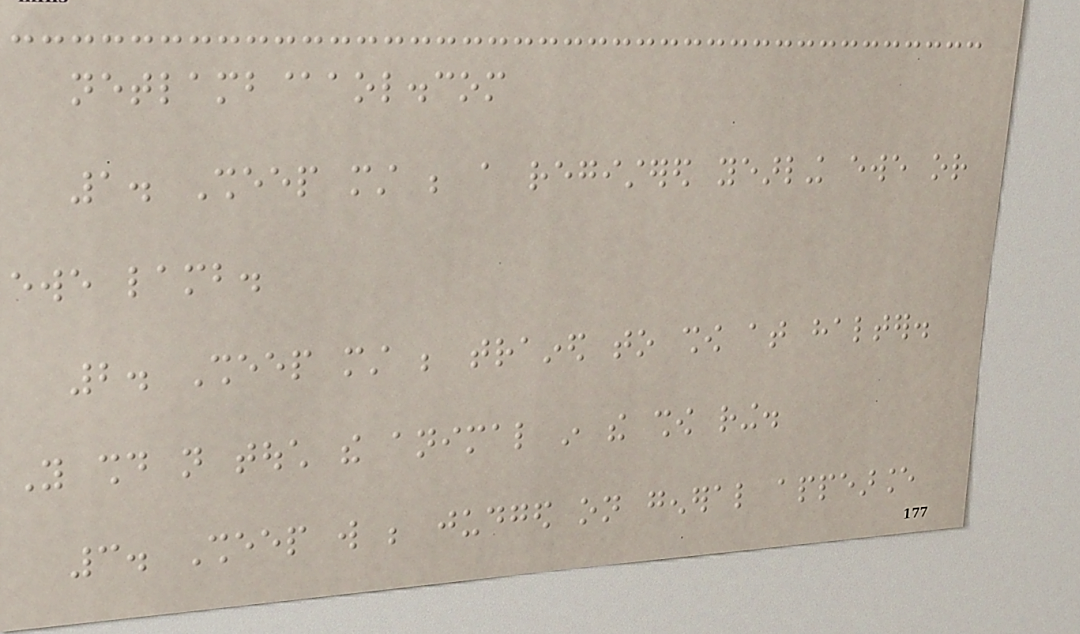netlamb@aol.com
1. Sheep must be a registered yearling ewe or
ewe lamb.
2. Sheep must be trained to show at halter.
You should not touch the animal in the show ring.
3. Sheep will be judged on general appearance
